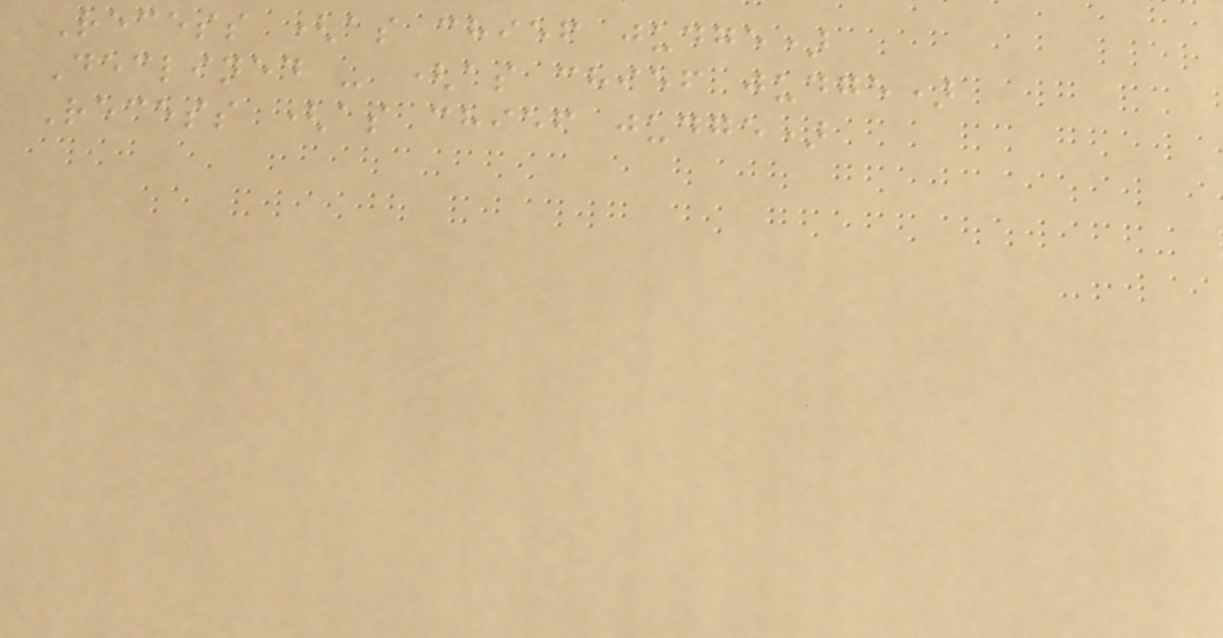Recess (as chief judge)
Declined - (as chief judge)
Recess (as chief judge)
